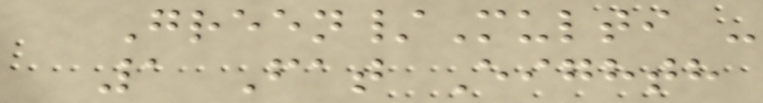Green/Multi -
1 Fat Eighth
